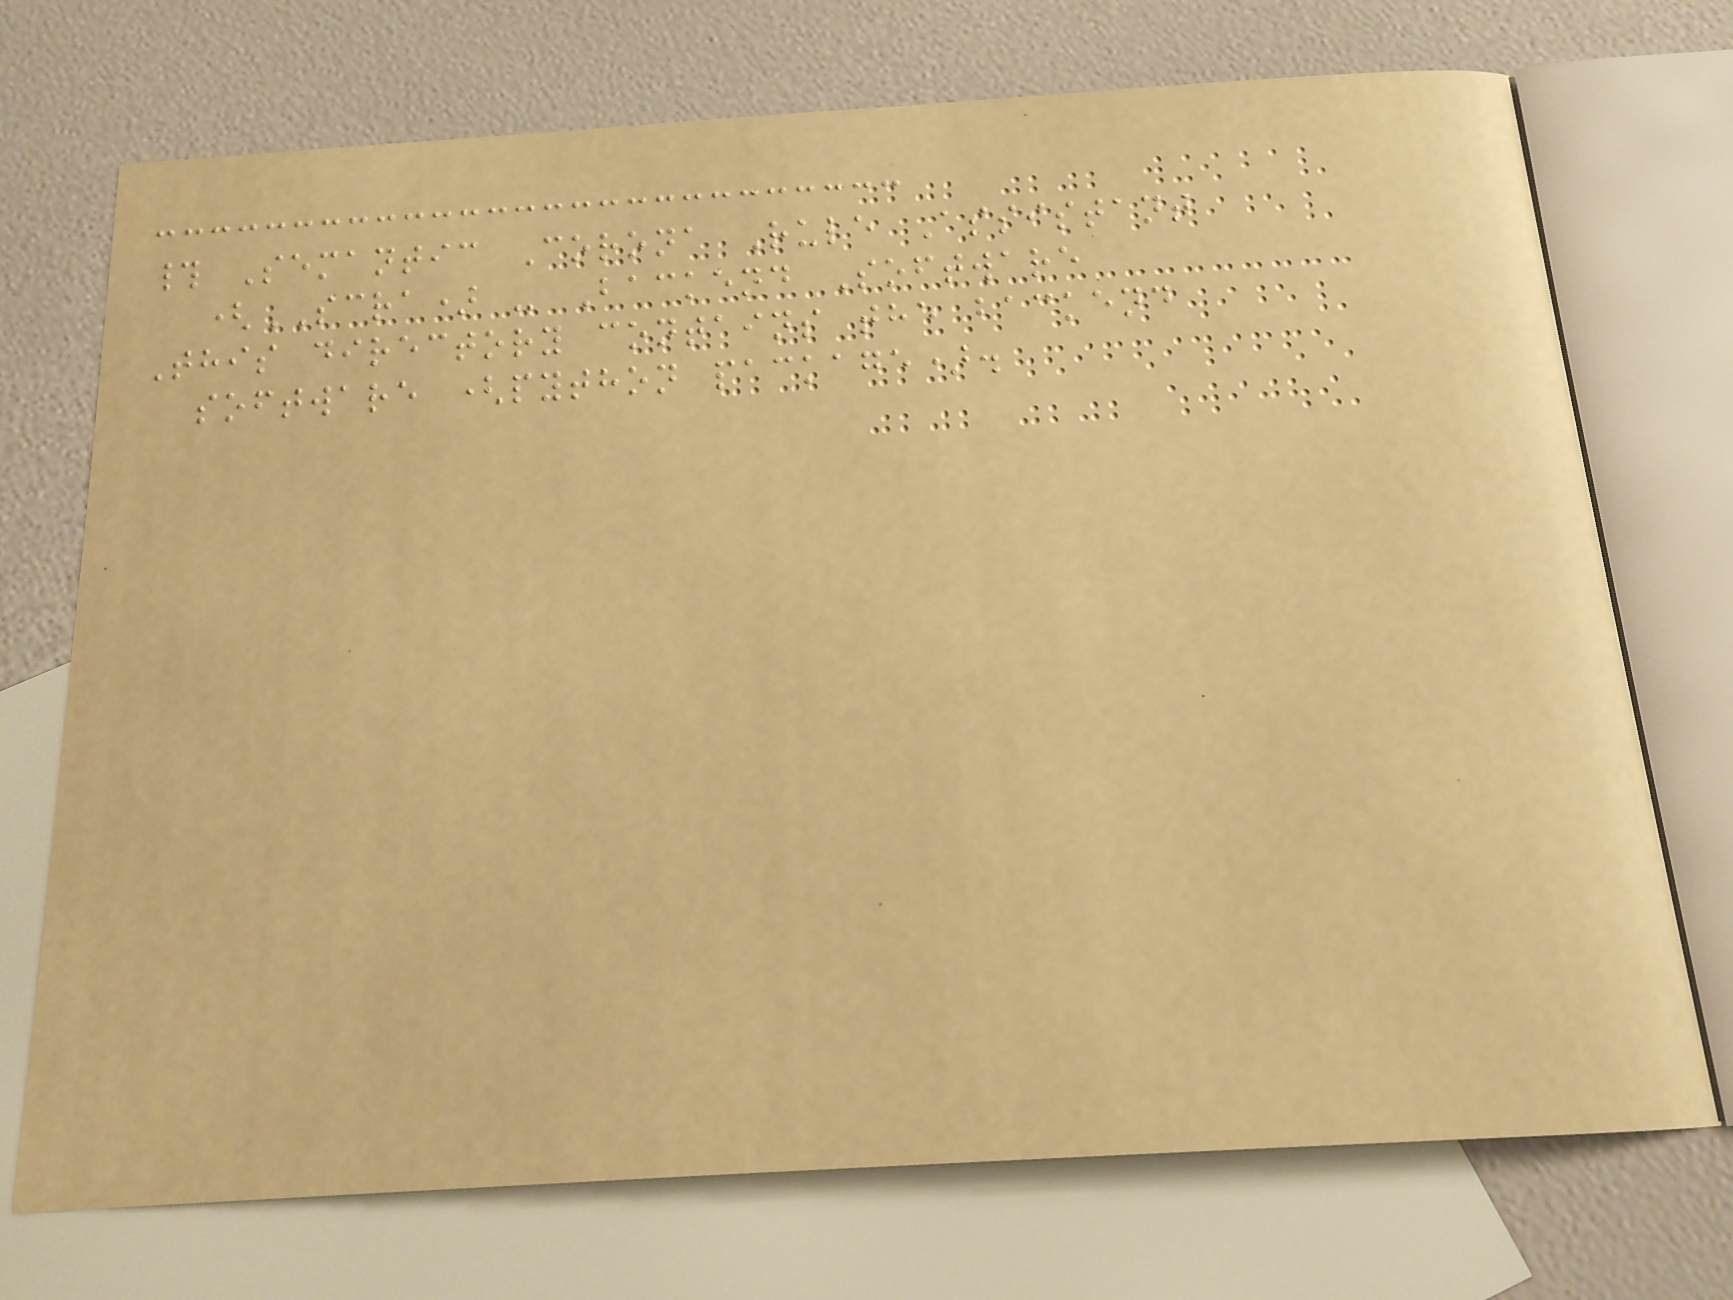# Semantic Corona Rule Assistant
(SCRA) - Backend Software
This directory contains the backend
software (python package).
